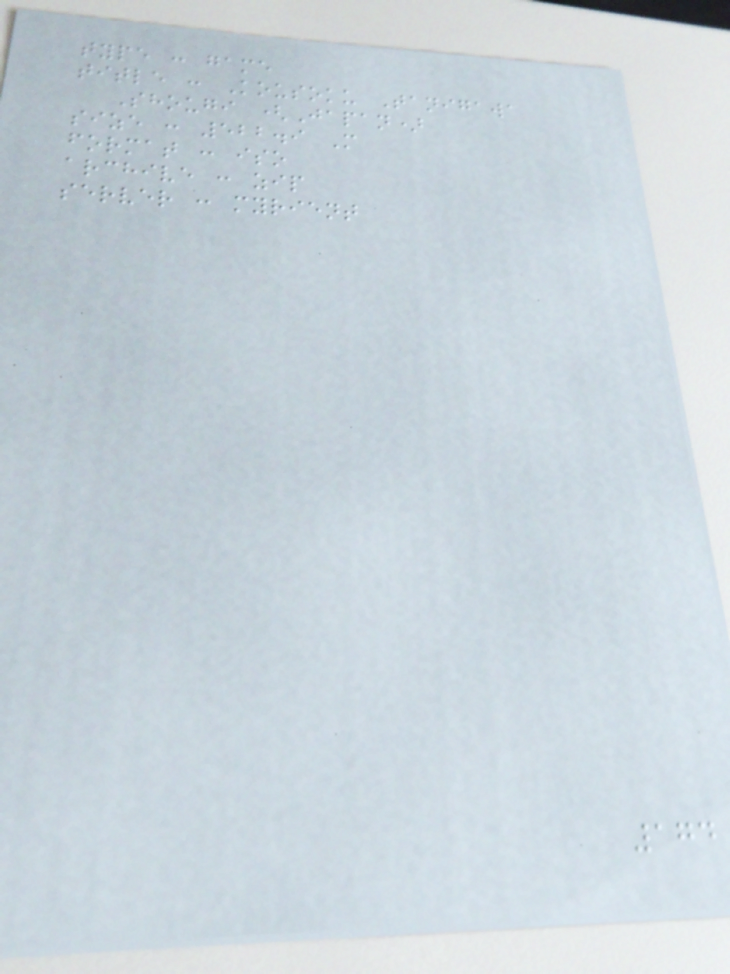type : game
title : Kousoku Tanigawa
Shougi (Japan)
size : 522.9 M
format : iso
archive : zip
server : myrient
174
